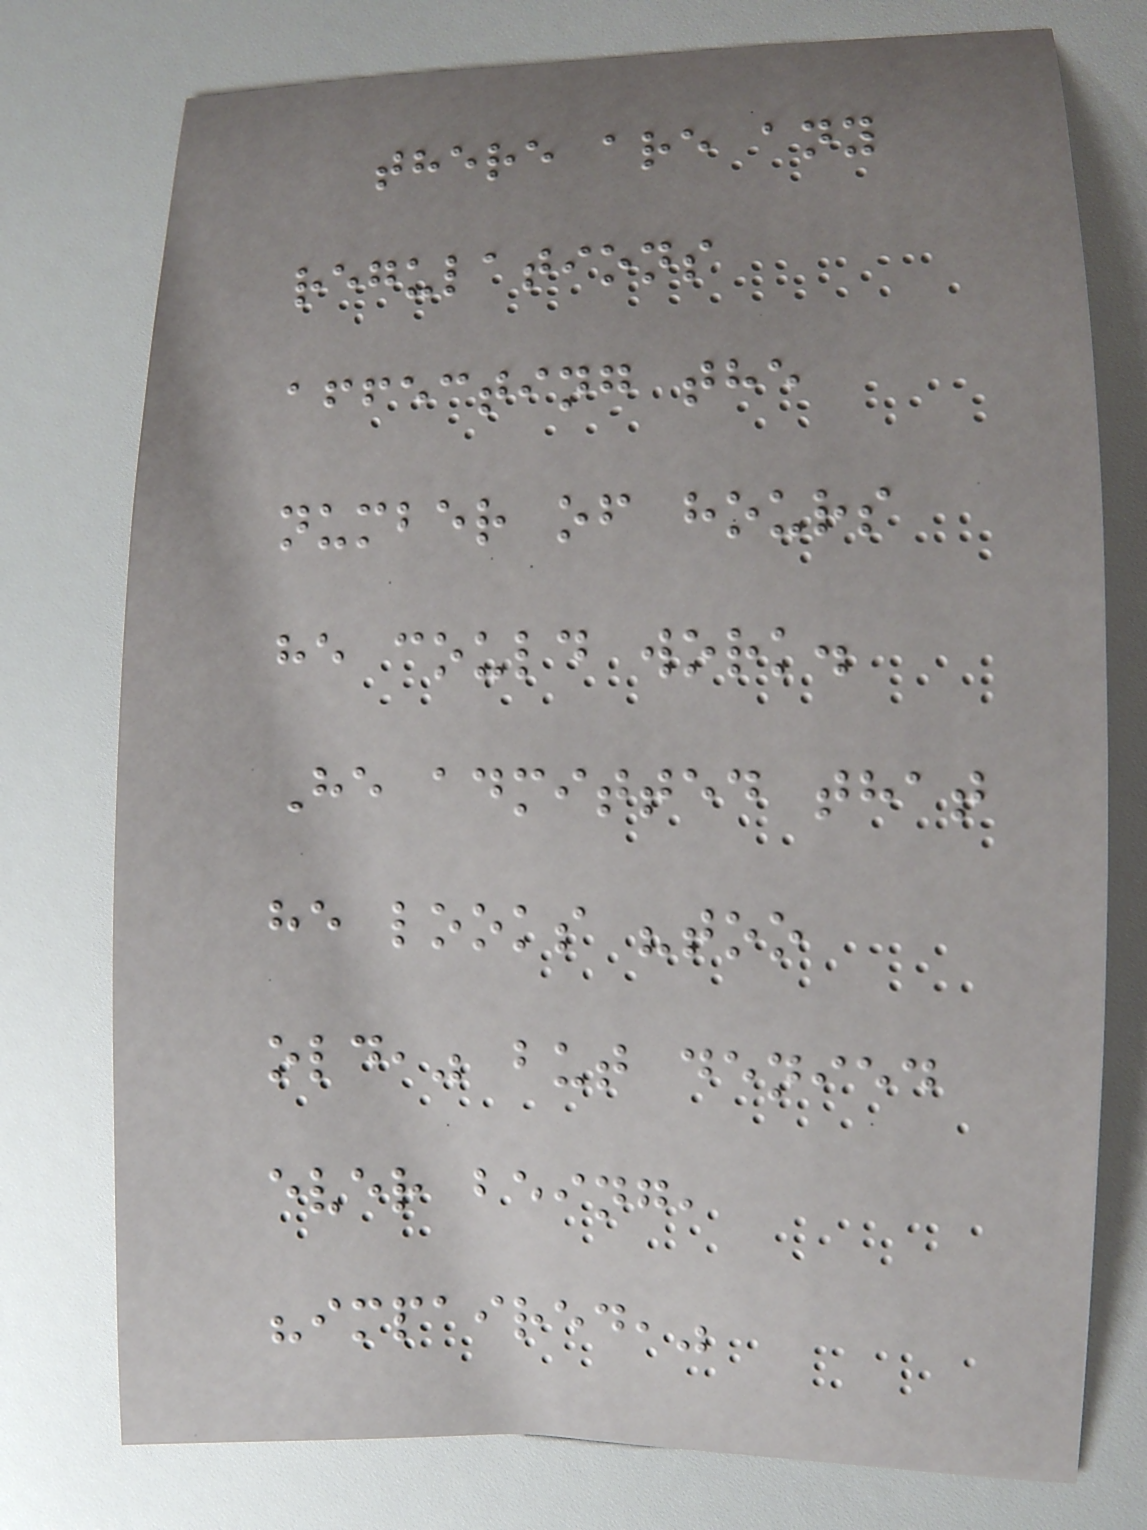there are any
regulations
affecting the
number of hours
he could work.
He admitted that
he looks "too
old," but denied
ever being,
"impaired,"
